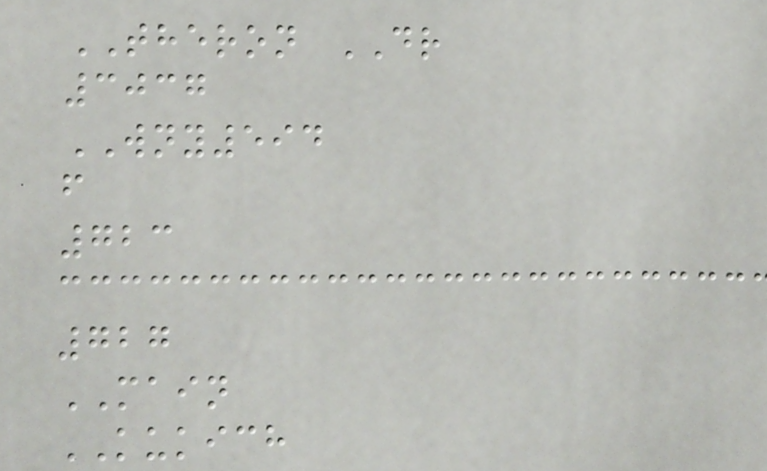THERON DR
3037
WNY594
f
723
727
MAIN
KUKICH
